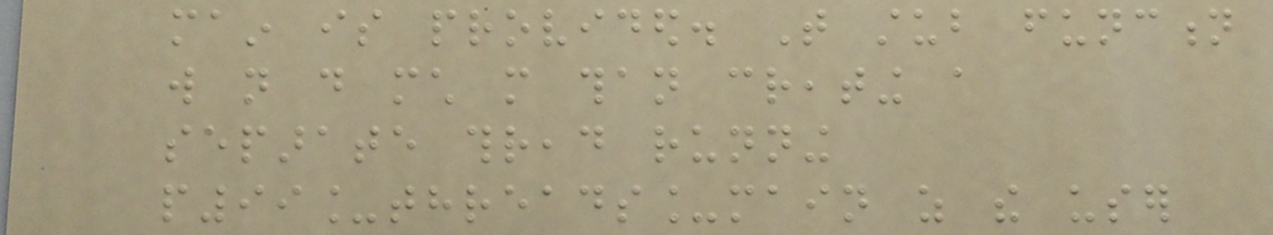main is provided. That stub function
will not do much more than creating a
separate thread running
p99_threads_main as the user
